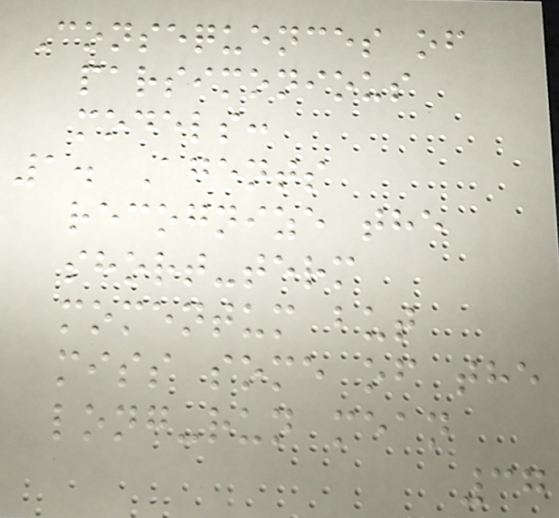Consequences of
parsimonious
models:
1. Agents
recognize the
short-term
momentum but
miss some of the
long-run mean
37
